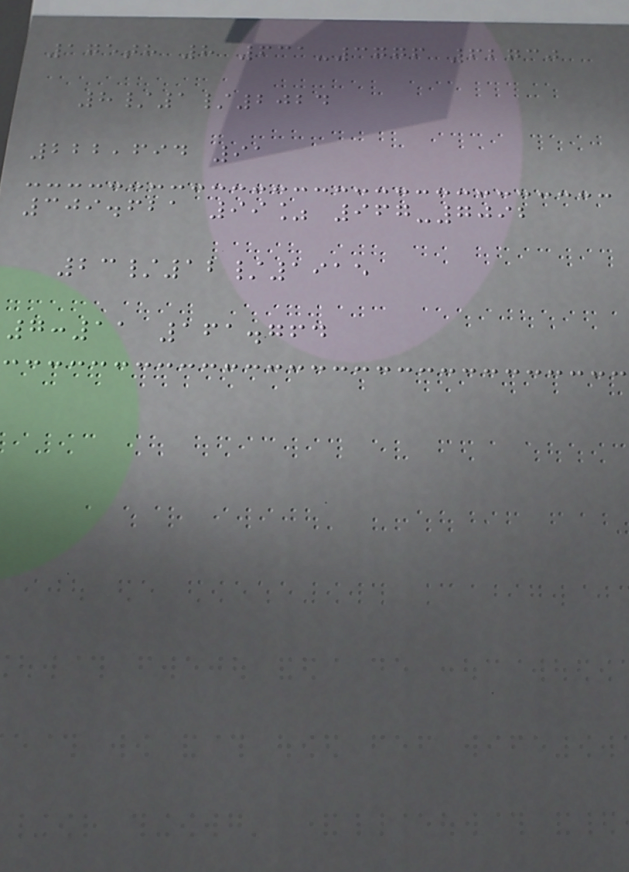175th 8 631-3776 62730
8/1/2024
222,694 91
309.621 99% 967-7092
23/12/1915
7:11 161.764
